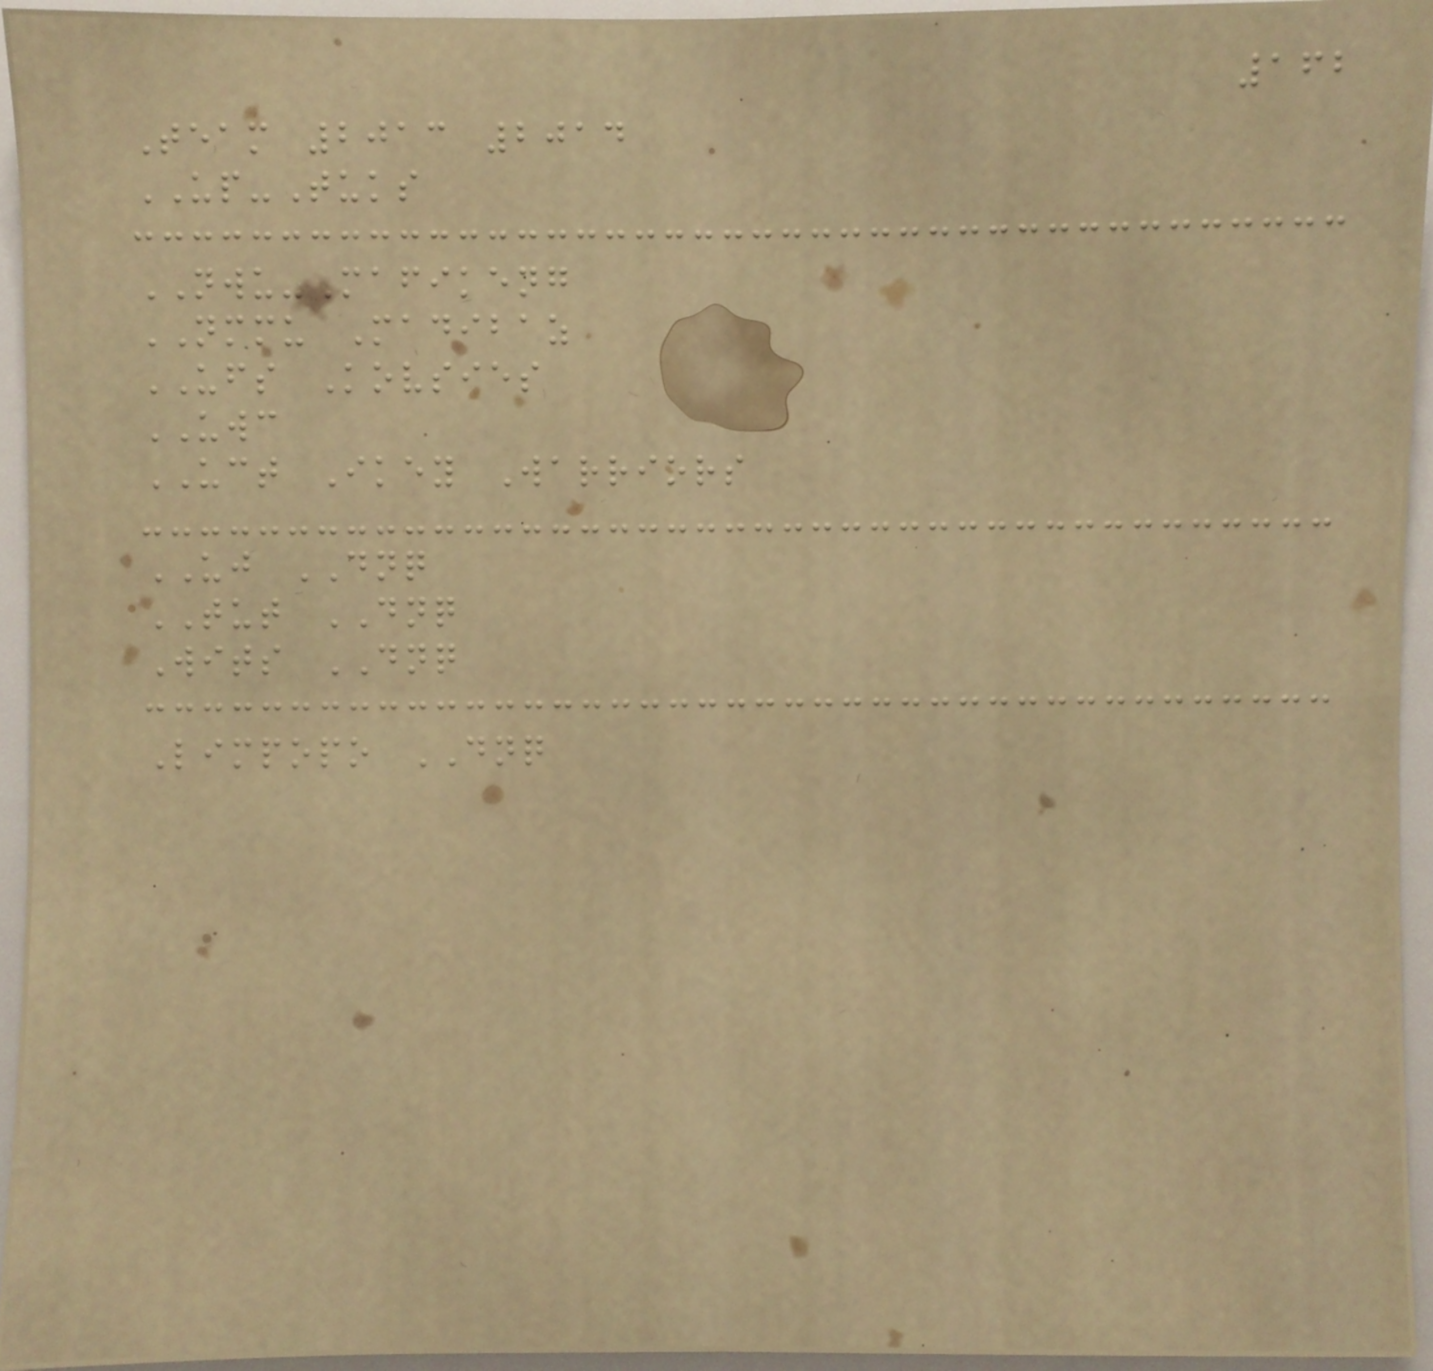162
Team 2013 2014
UP-Tuks
NWU-Mafikeng
NMMU Madibaz
UFS Kovsies
UWC
UCT Ikey Warriors
UJ DNQ
TUT DNQ
Wits DNQ
Limpopo DNQ
